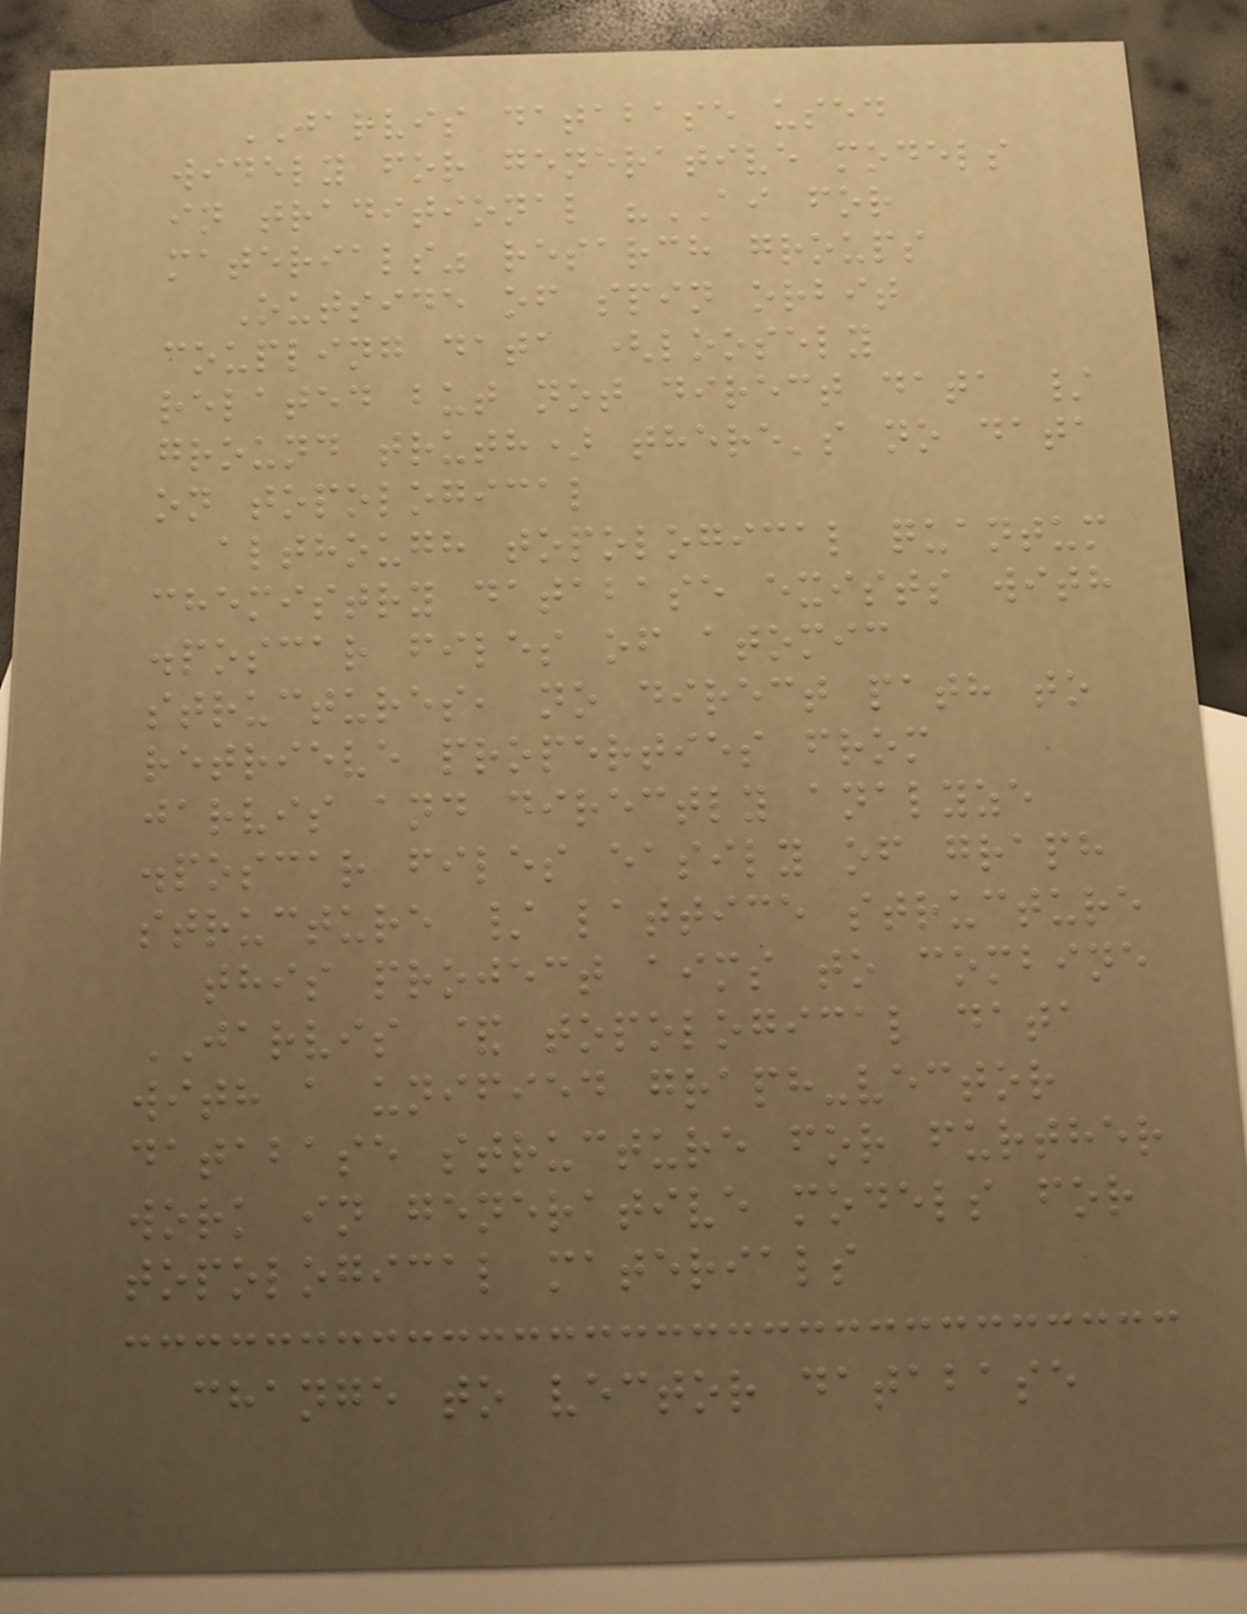JARVIS database used
widely for generative models
in traditional "AI for
materials" resarch groups
Outside of spin orbit
coupling data (loosely
related but not direct data /
ground truth) there's no data
on topological
although topological quantum
chemistry database exists with
.poscar files of atomic
structures, no direct path to
retrieve properties from
jarvis and directly analyze
.poscar files easily of graph
structure / lattice structure
this project aims to combine
JARVIS & topological data
with a unified graph-vector
database structure for further
work in generative models for
topological materials
change to vector database
